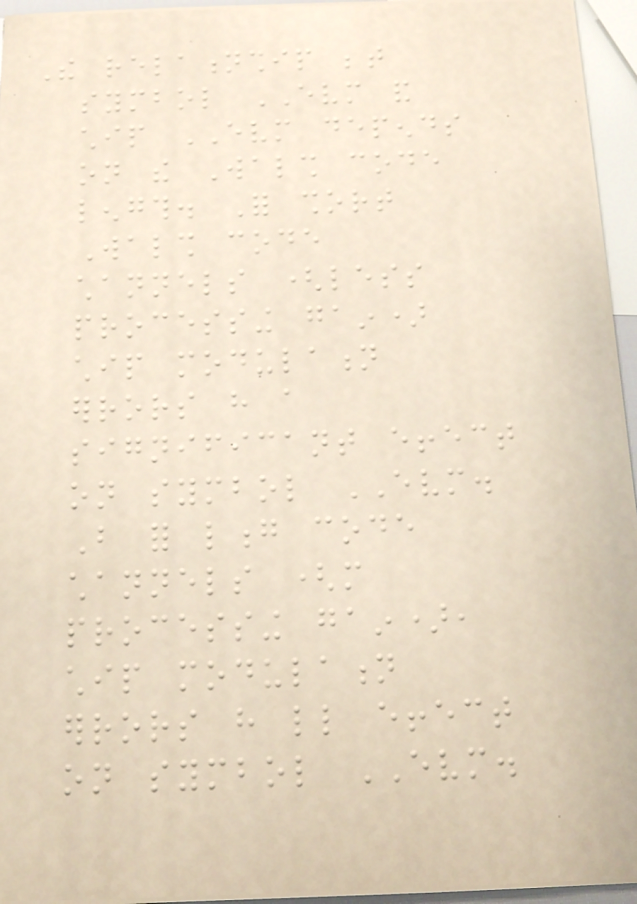The relationship between
symbol EVM and
chip EVM depends
on the Walsh code
length. For short
Walsh code
channels (less
processing gain)
chip modulation
errors have a
significant effect
on symbol EVM.
But for long code
channels (more
processing gain),
chip modulation
errors have little effect
on symbol EVM.
